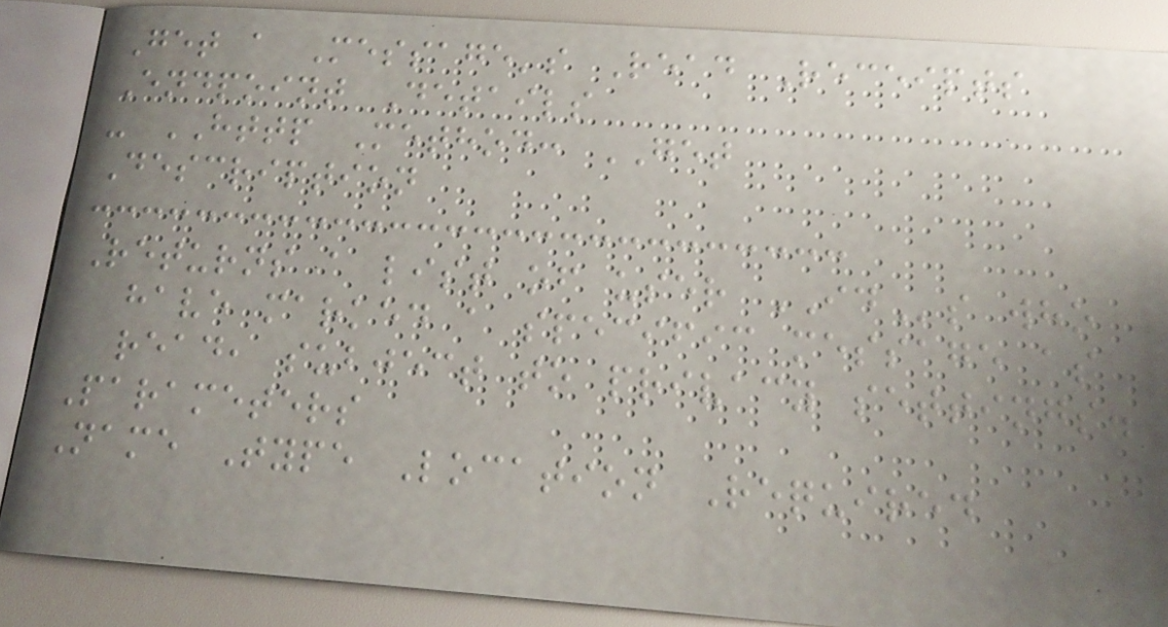Get a Message's Read Receipts
Endpoint Details
- HTTP Method: GET
Description
Returns a list of user IDs who
have marked a specific message as
read, subject to privacy settings.
Parameters
Name Type Location Required
